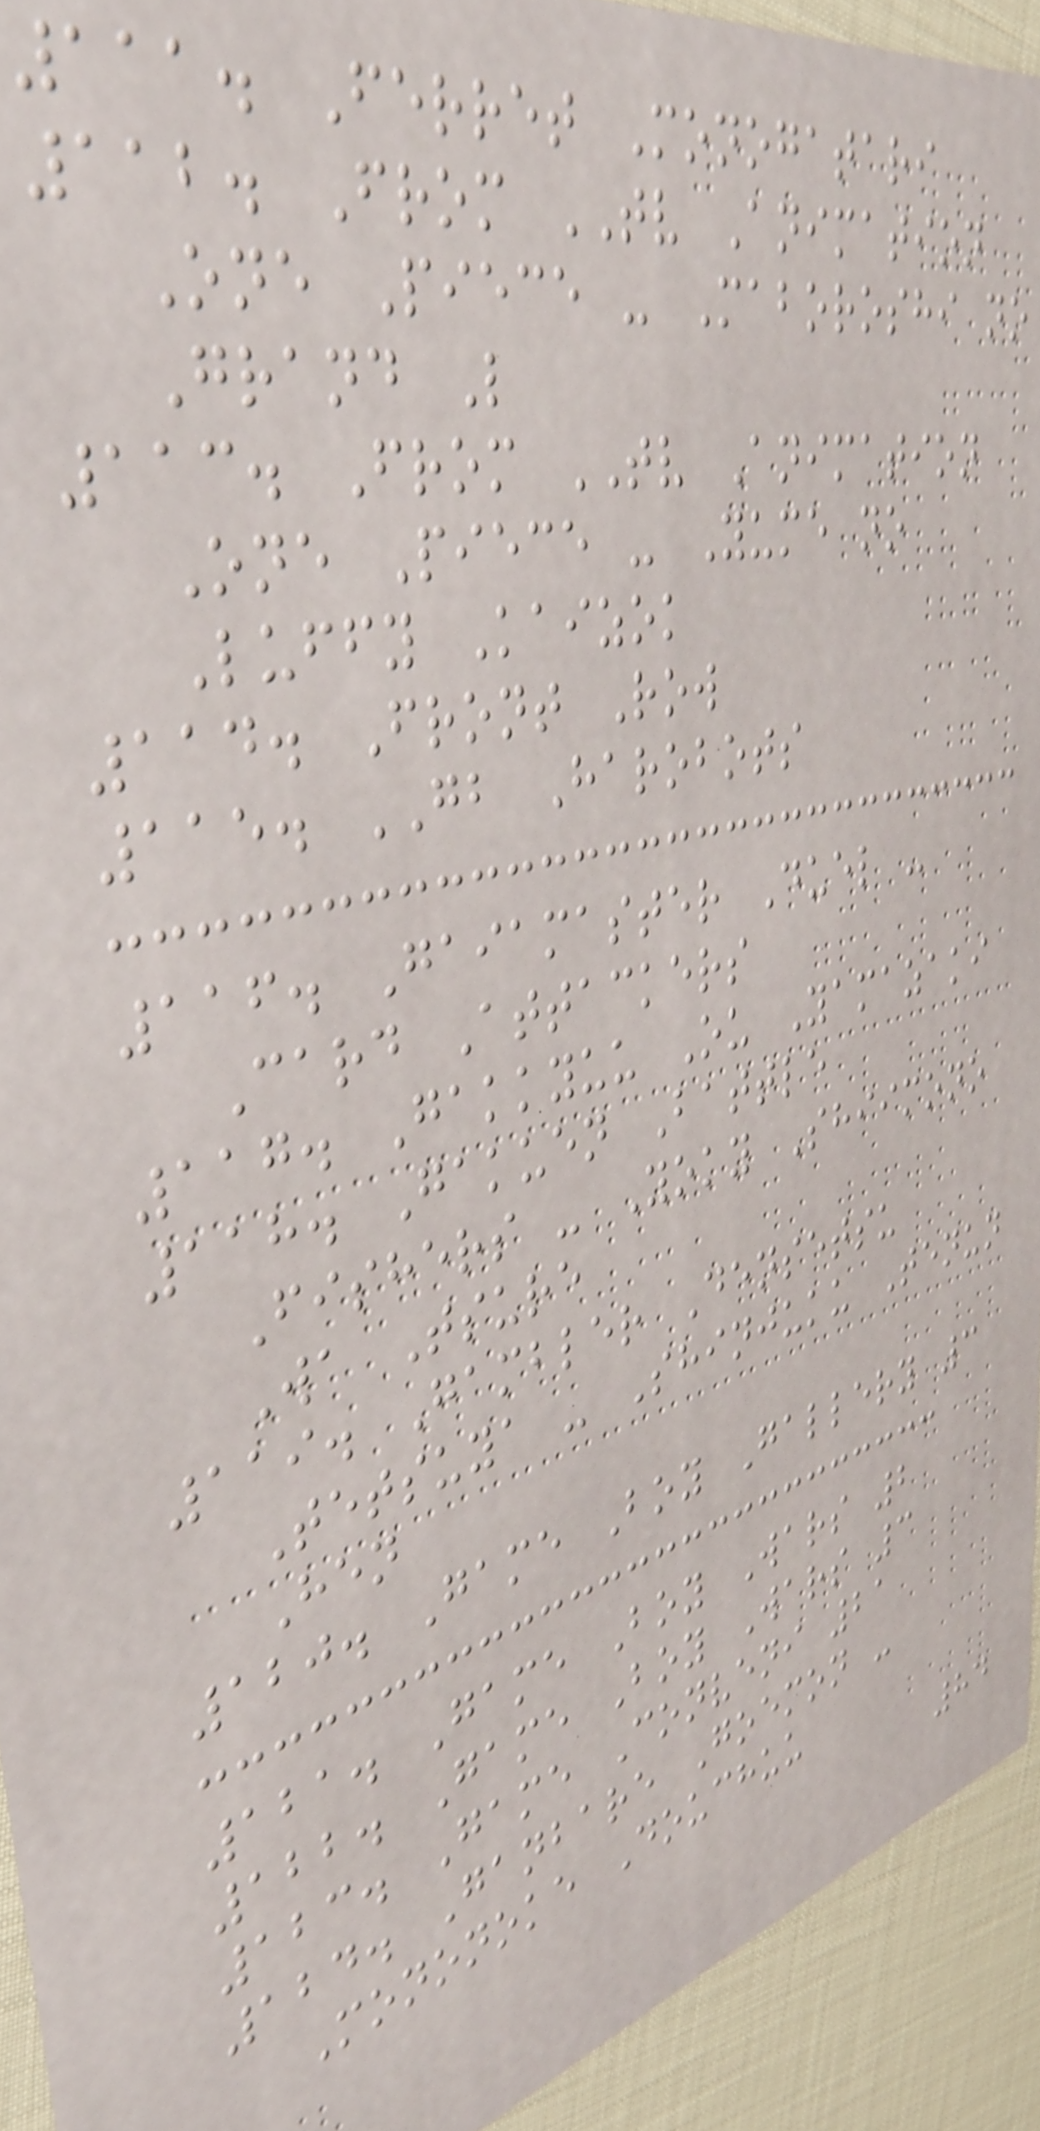111. Ferret Monogatari
112. From TV Animation
One Piece - Maboroshi no
Grand L
113. From TV Animation
One Piece - Yume no
Luffy Kaizok
114. Front Row
115. GB Harobots
116. Gaiamaster Duel -
Card Attackers
117. Gakkyuu Ou Yamazaki
118. Gakuen Battle
Fishers - Yoky Shiimono
Wa Tsure
119. Gambler Densetsu
Tetsuya - Shinjuku Tenun
Hen
120. Game Boy Gallery 3
121. Game Boy Wars 2
122. Game Boy Wars 3
123. Game Conveni 21
124. Ganbare Goemon -
Mononoke Douchuu
84
